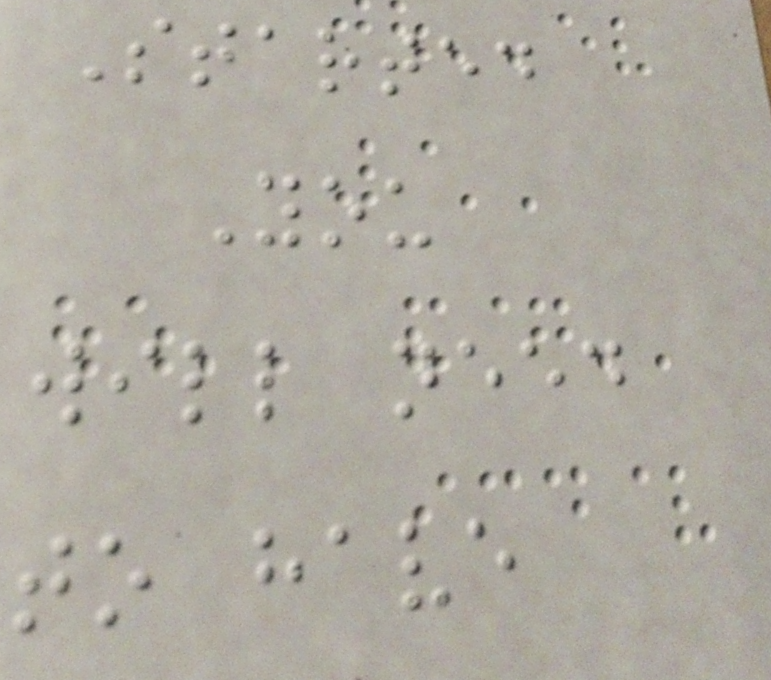Started
You
will need
to have
